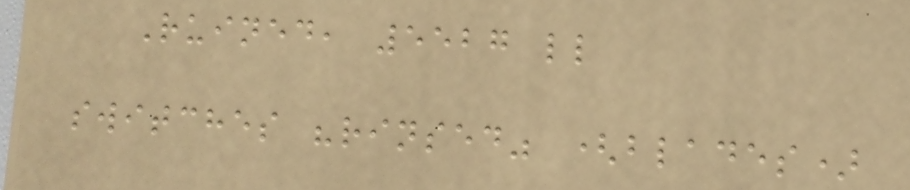Ruined, 5527 ll
switches "rinsed" (blades)
